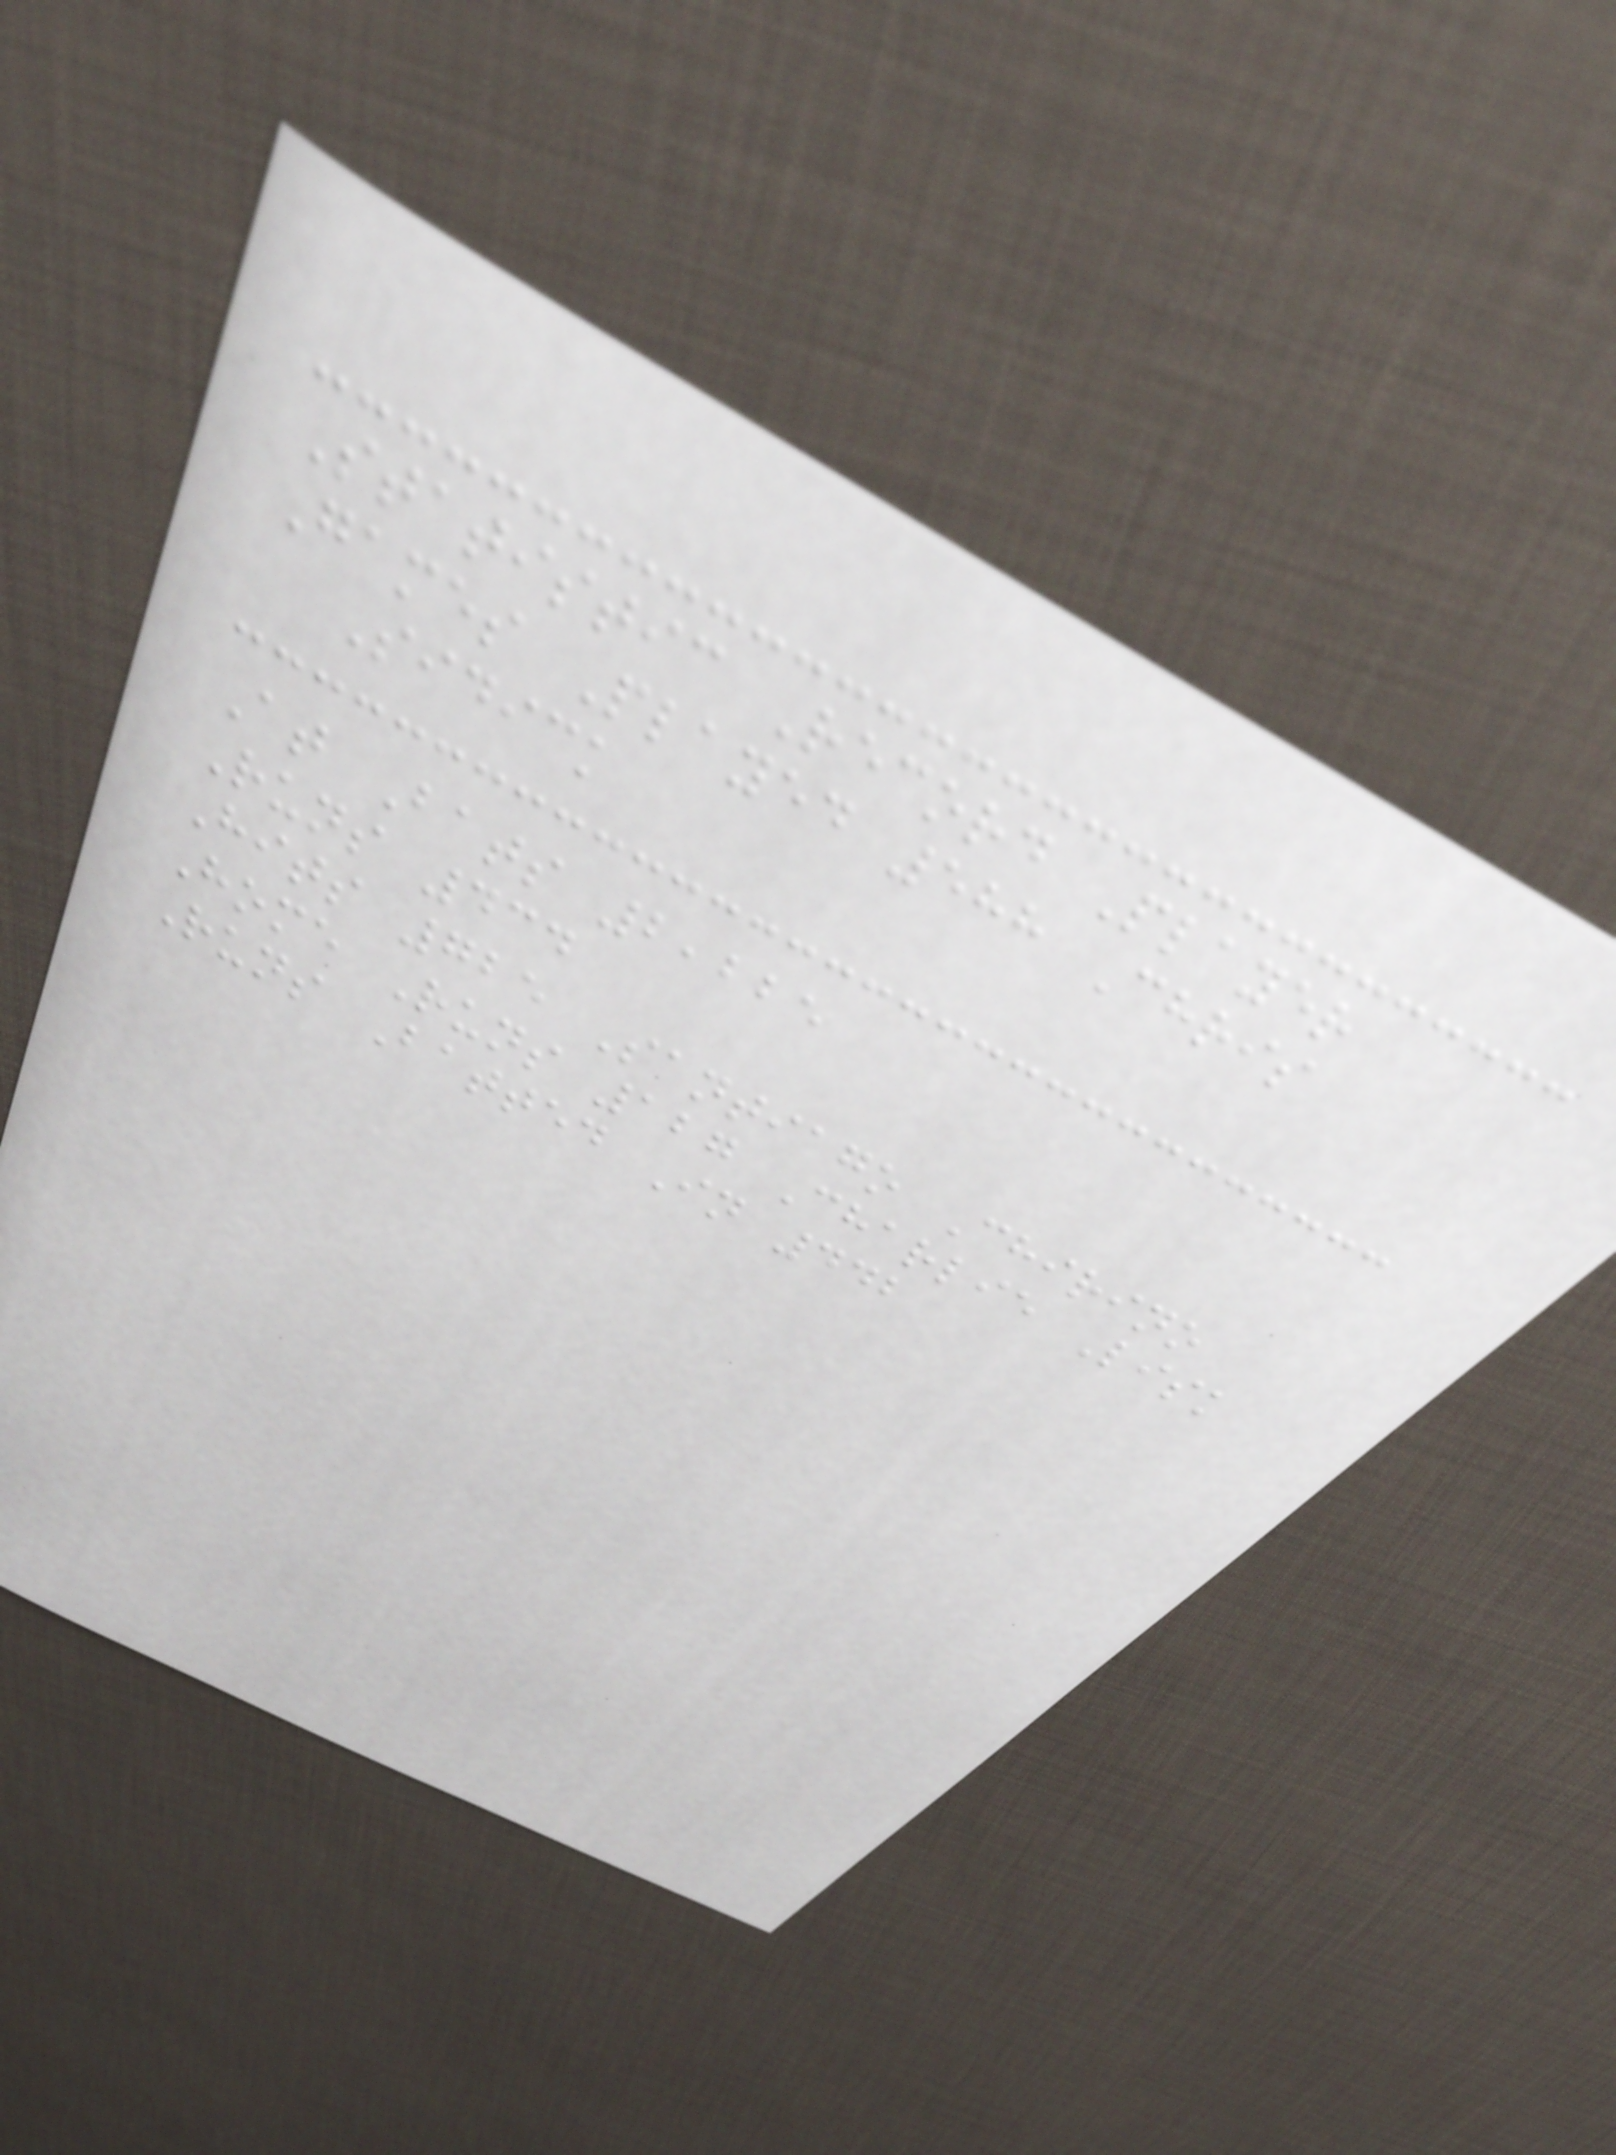Statistic Record Player
Games Played 588 Chris
Sidick
At Bats 2,225
Runs 434
Hits 725 Santiago Chirino
Home Runs 127 Charlie Lisk
Runs Batted In 442
